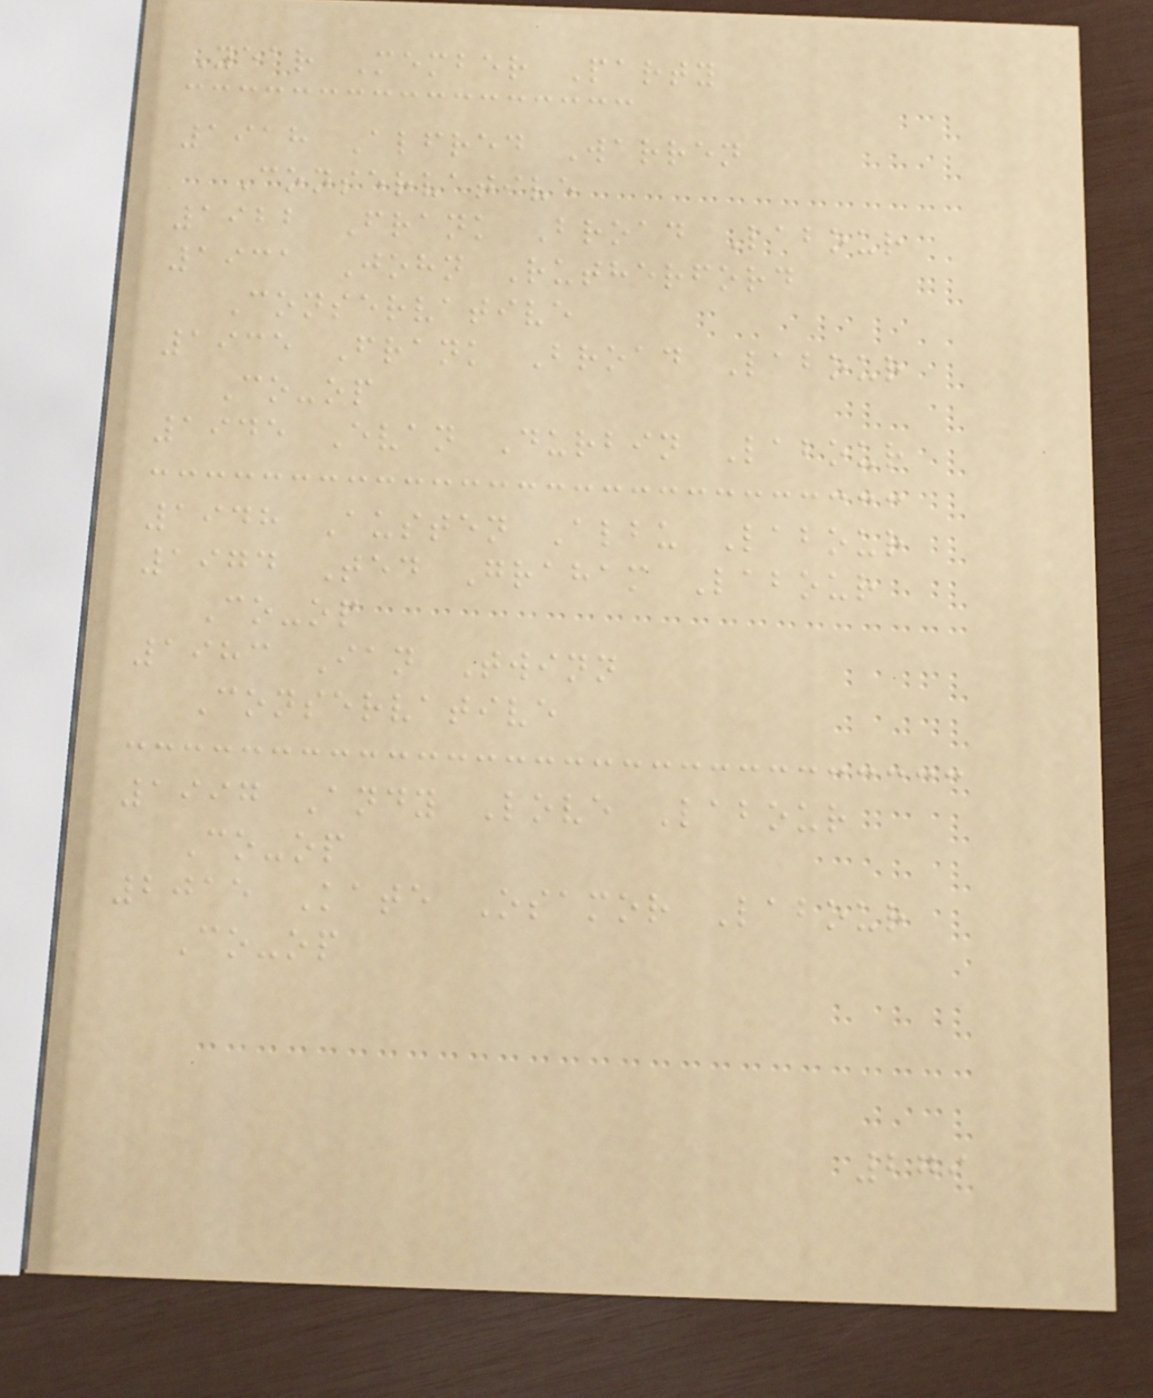Year Member Party
1918 Alfred Warren
Conservative
1922 Frank Broad Labour
1931 John Rutherford
Conservative
1935 Frank Broad Labour
Co-op
1945 Evan Durbin Labour
1948 Austen Albu Labour
1974 Ted Graham Labour
Co-op
1983 Ian Twinn
Conservative
1997 Andy Love Labour
Co-op
2015 Kate Osamor Labour
Co-op
279
